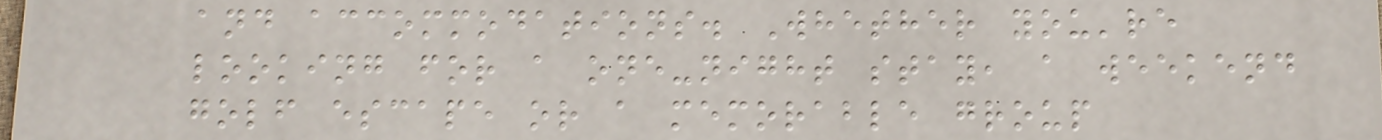and accommodations. Whether you're
looking for a one-night stay, a weekend
golf escape or a memorable group
